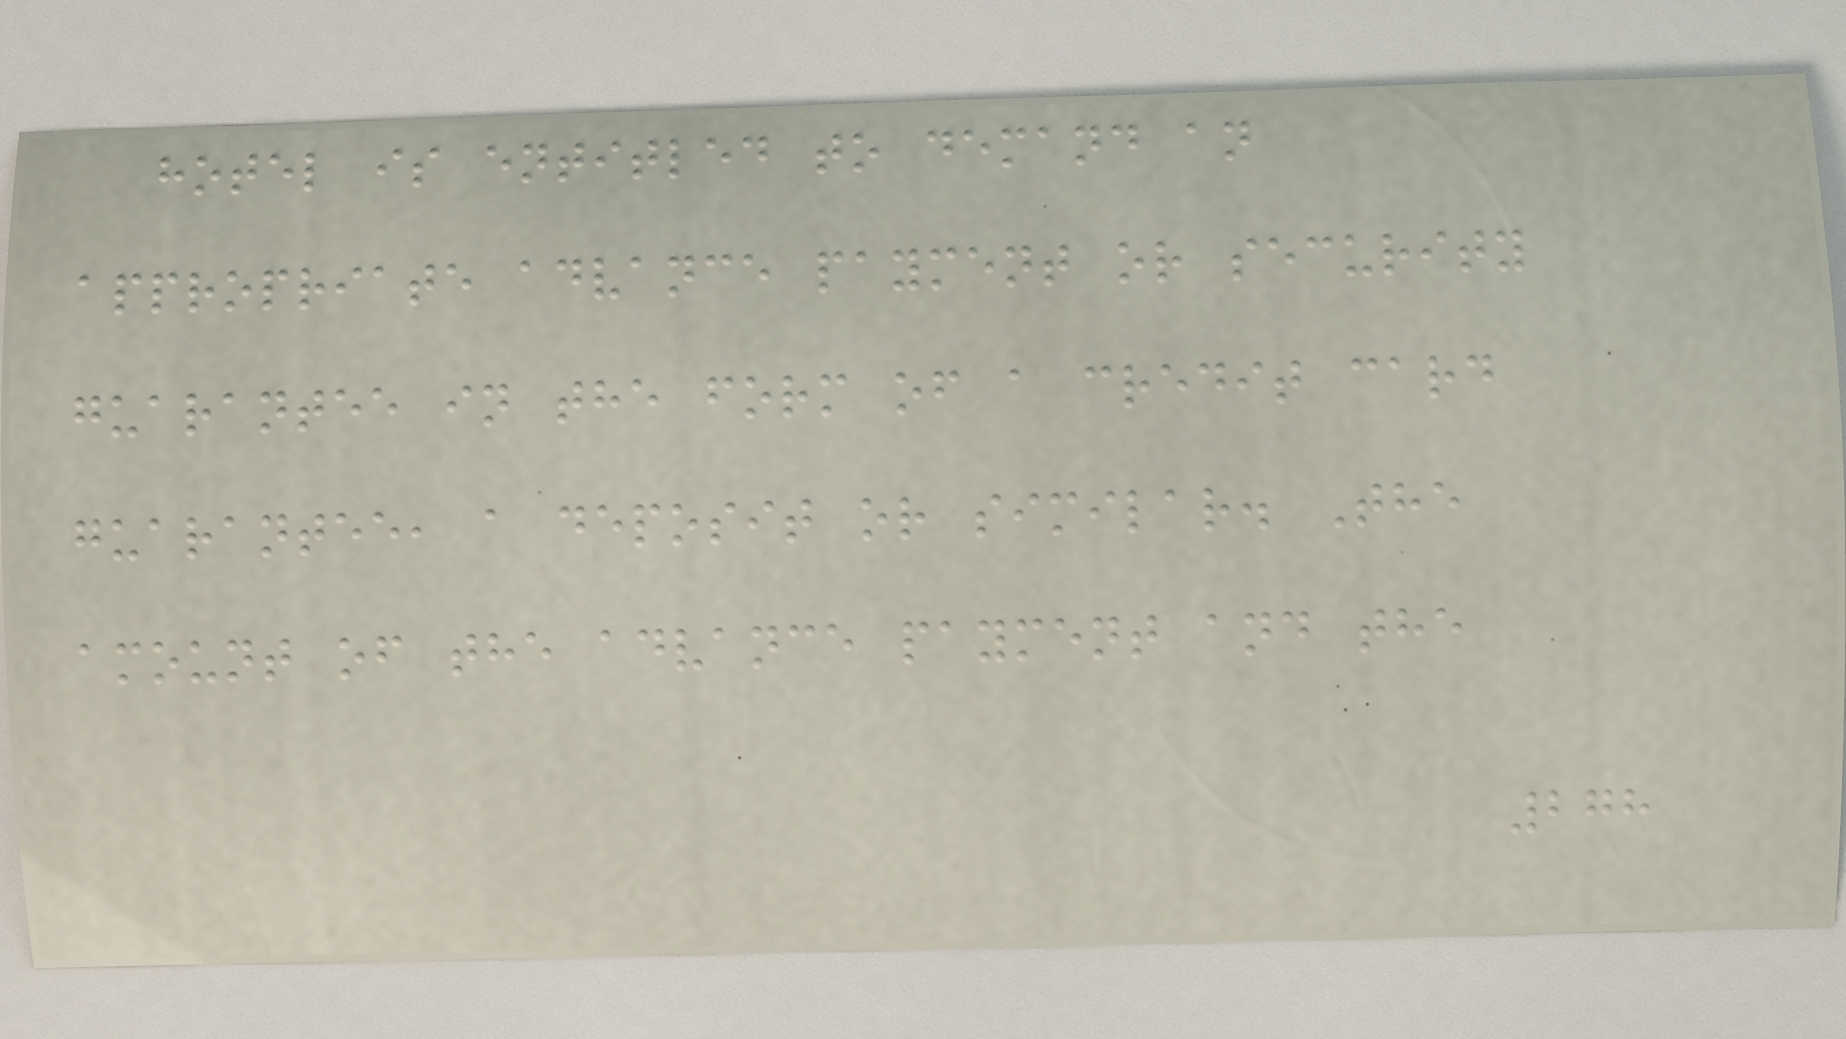hotel is entitled to demand an
appropriate advance payment or security
guarantee in the form of a credit card
guarantee, a deposit or similar. The
amount of the advance payment and the
278
